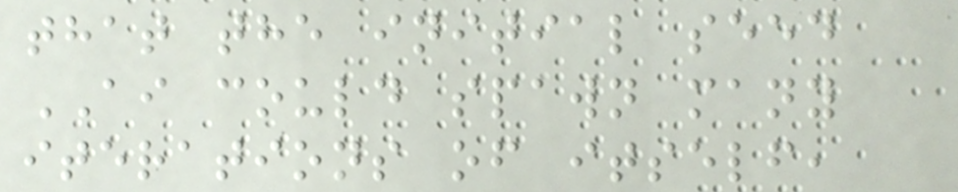that the initial seed
AI could spawn many
iterations of itself,
